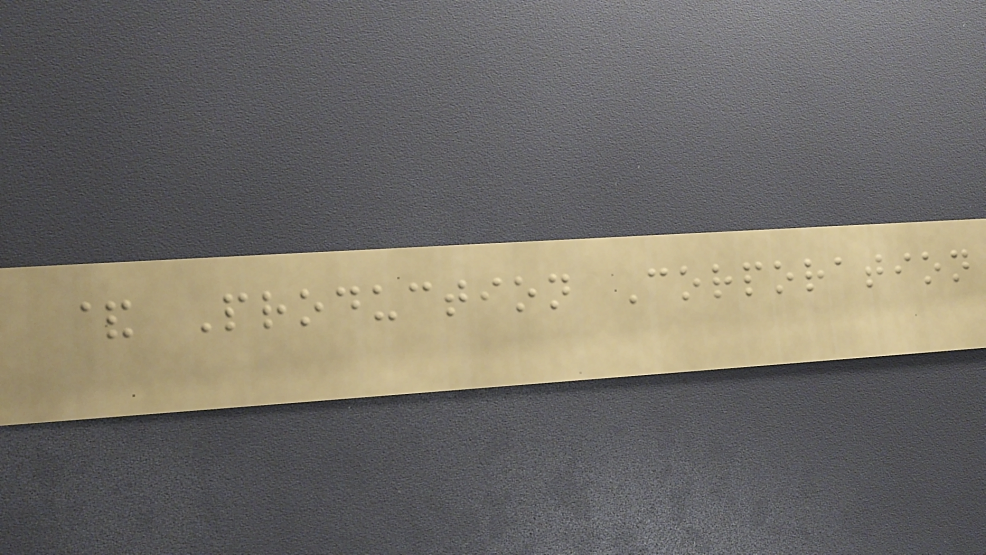& Production Corporation
